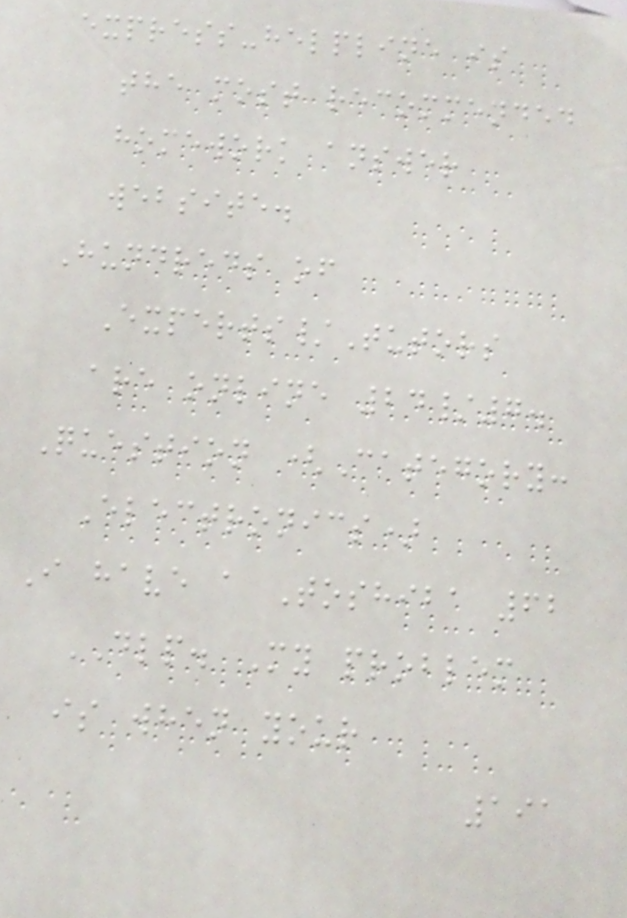express-helpline is
the most recommended
homework answer
website.
Hundreds of
Experts/Tutors
are online 24/7.
Question (Category:
Electronics)
I have a Toshiba 62
DLP. My problem
is when your
191
